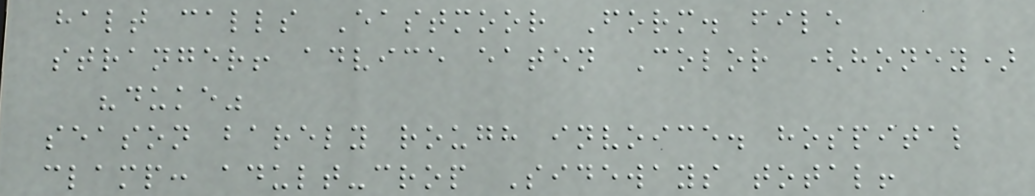halt calls Eastmoor Form. file
stranger! advice eaten Color (honey)
"duke"
season barely rough invoice. hospital
clamp: adult-crop Sideways total!
